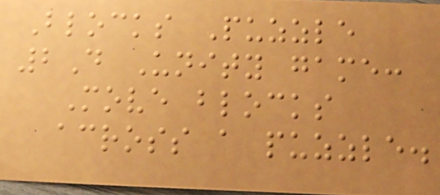Blocks Puzzle
2D Unity game:
Move blocks
across a puzzle.
